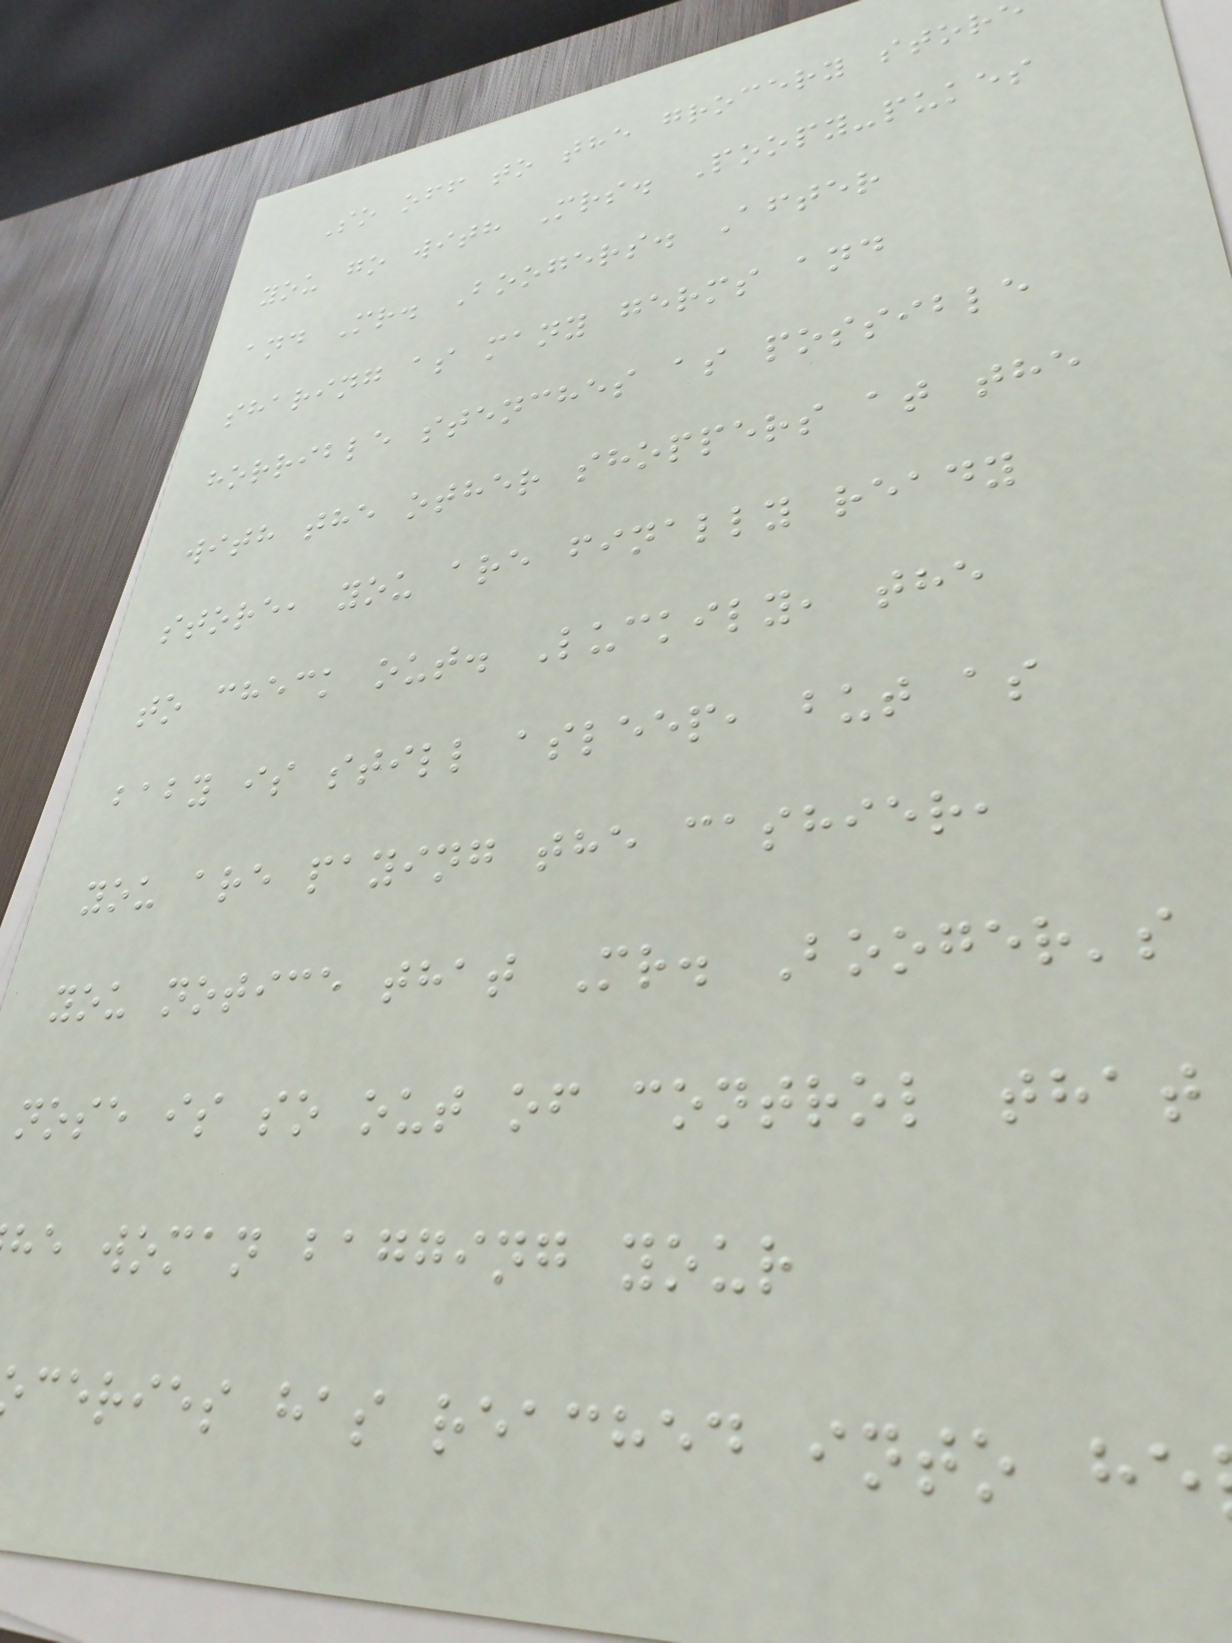So off to the grocery stor
you go with Mrs. Poopy-pukes
and Mr. Boogers. After
sharing as many germs and
horrible stenches as possible
with the other shoppers at the
store, you are finally ready
to check out. Luckily, the
baby is still asleep, but as
you are paying the cashier,
you notice that Mr. Booger's
nose is so out of control that
he woman bagging your
ceries has reached into he
